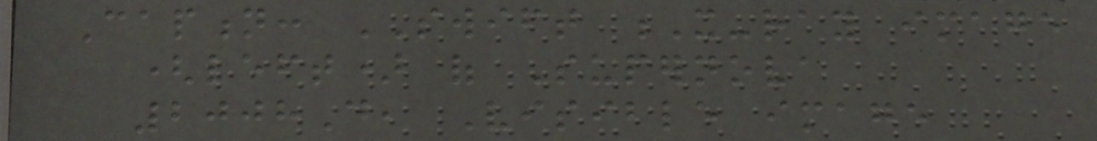Caption: SWIFT X-ray image
(left) of Supernova
2008D, Visible image
